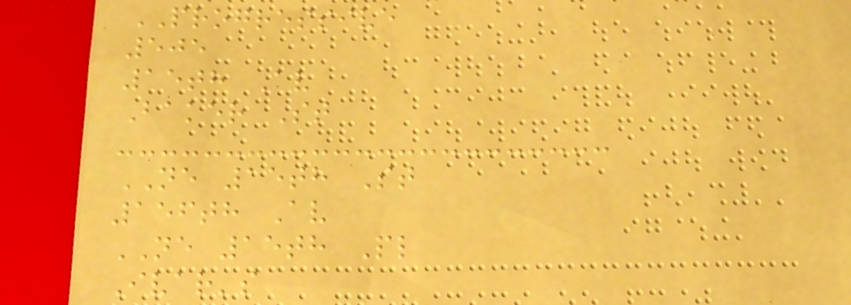PROGRESSIVE
505
15th Av
Baker St
NE 15th St
156th Av
NE 15th Pl
Ivar's
